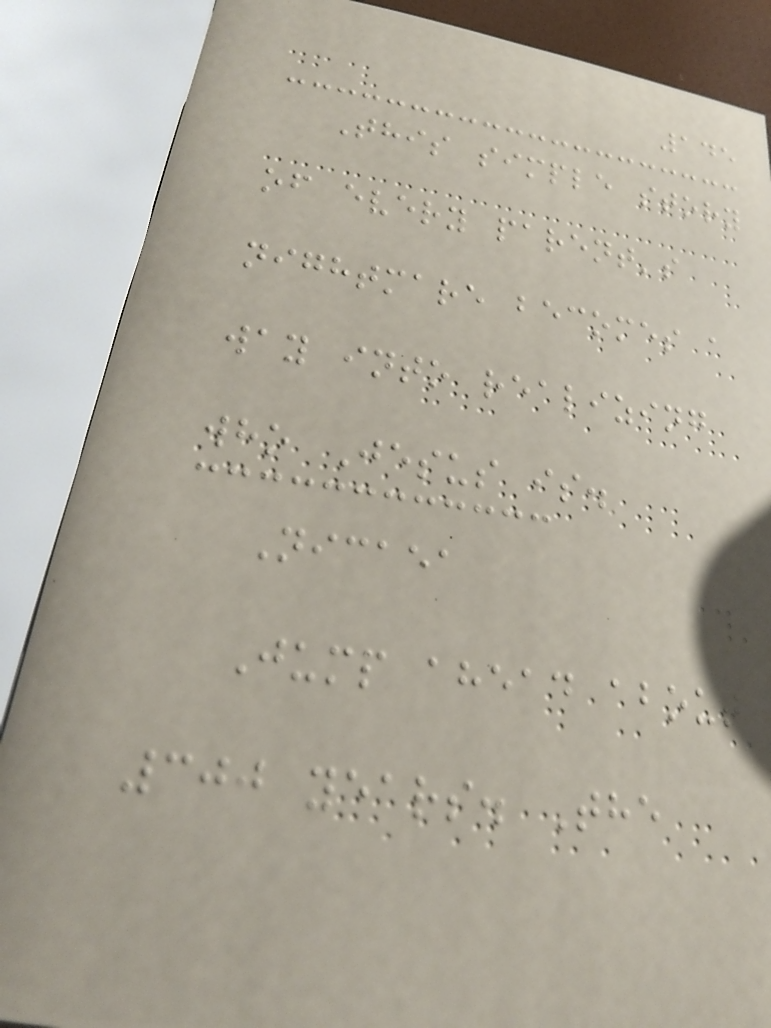145
This simple story
of every parent's
nightmare becomes a
way into realizing
who Jesus is.
Nicaea
Jump ahead about
300 years. The
